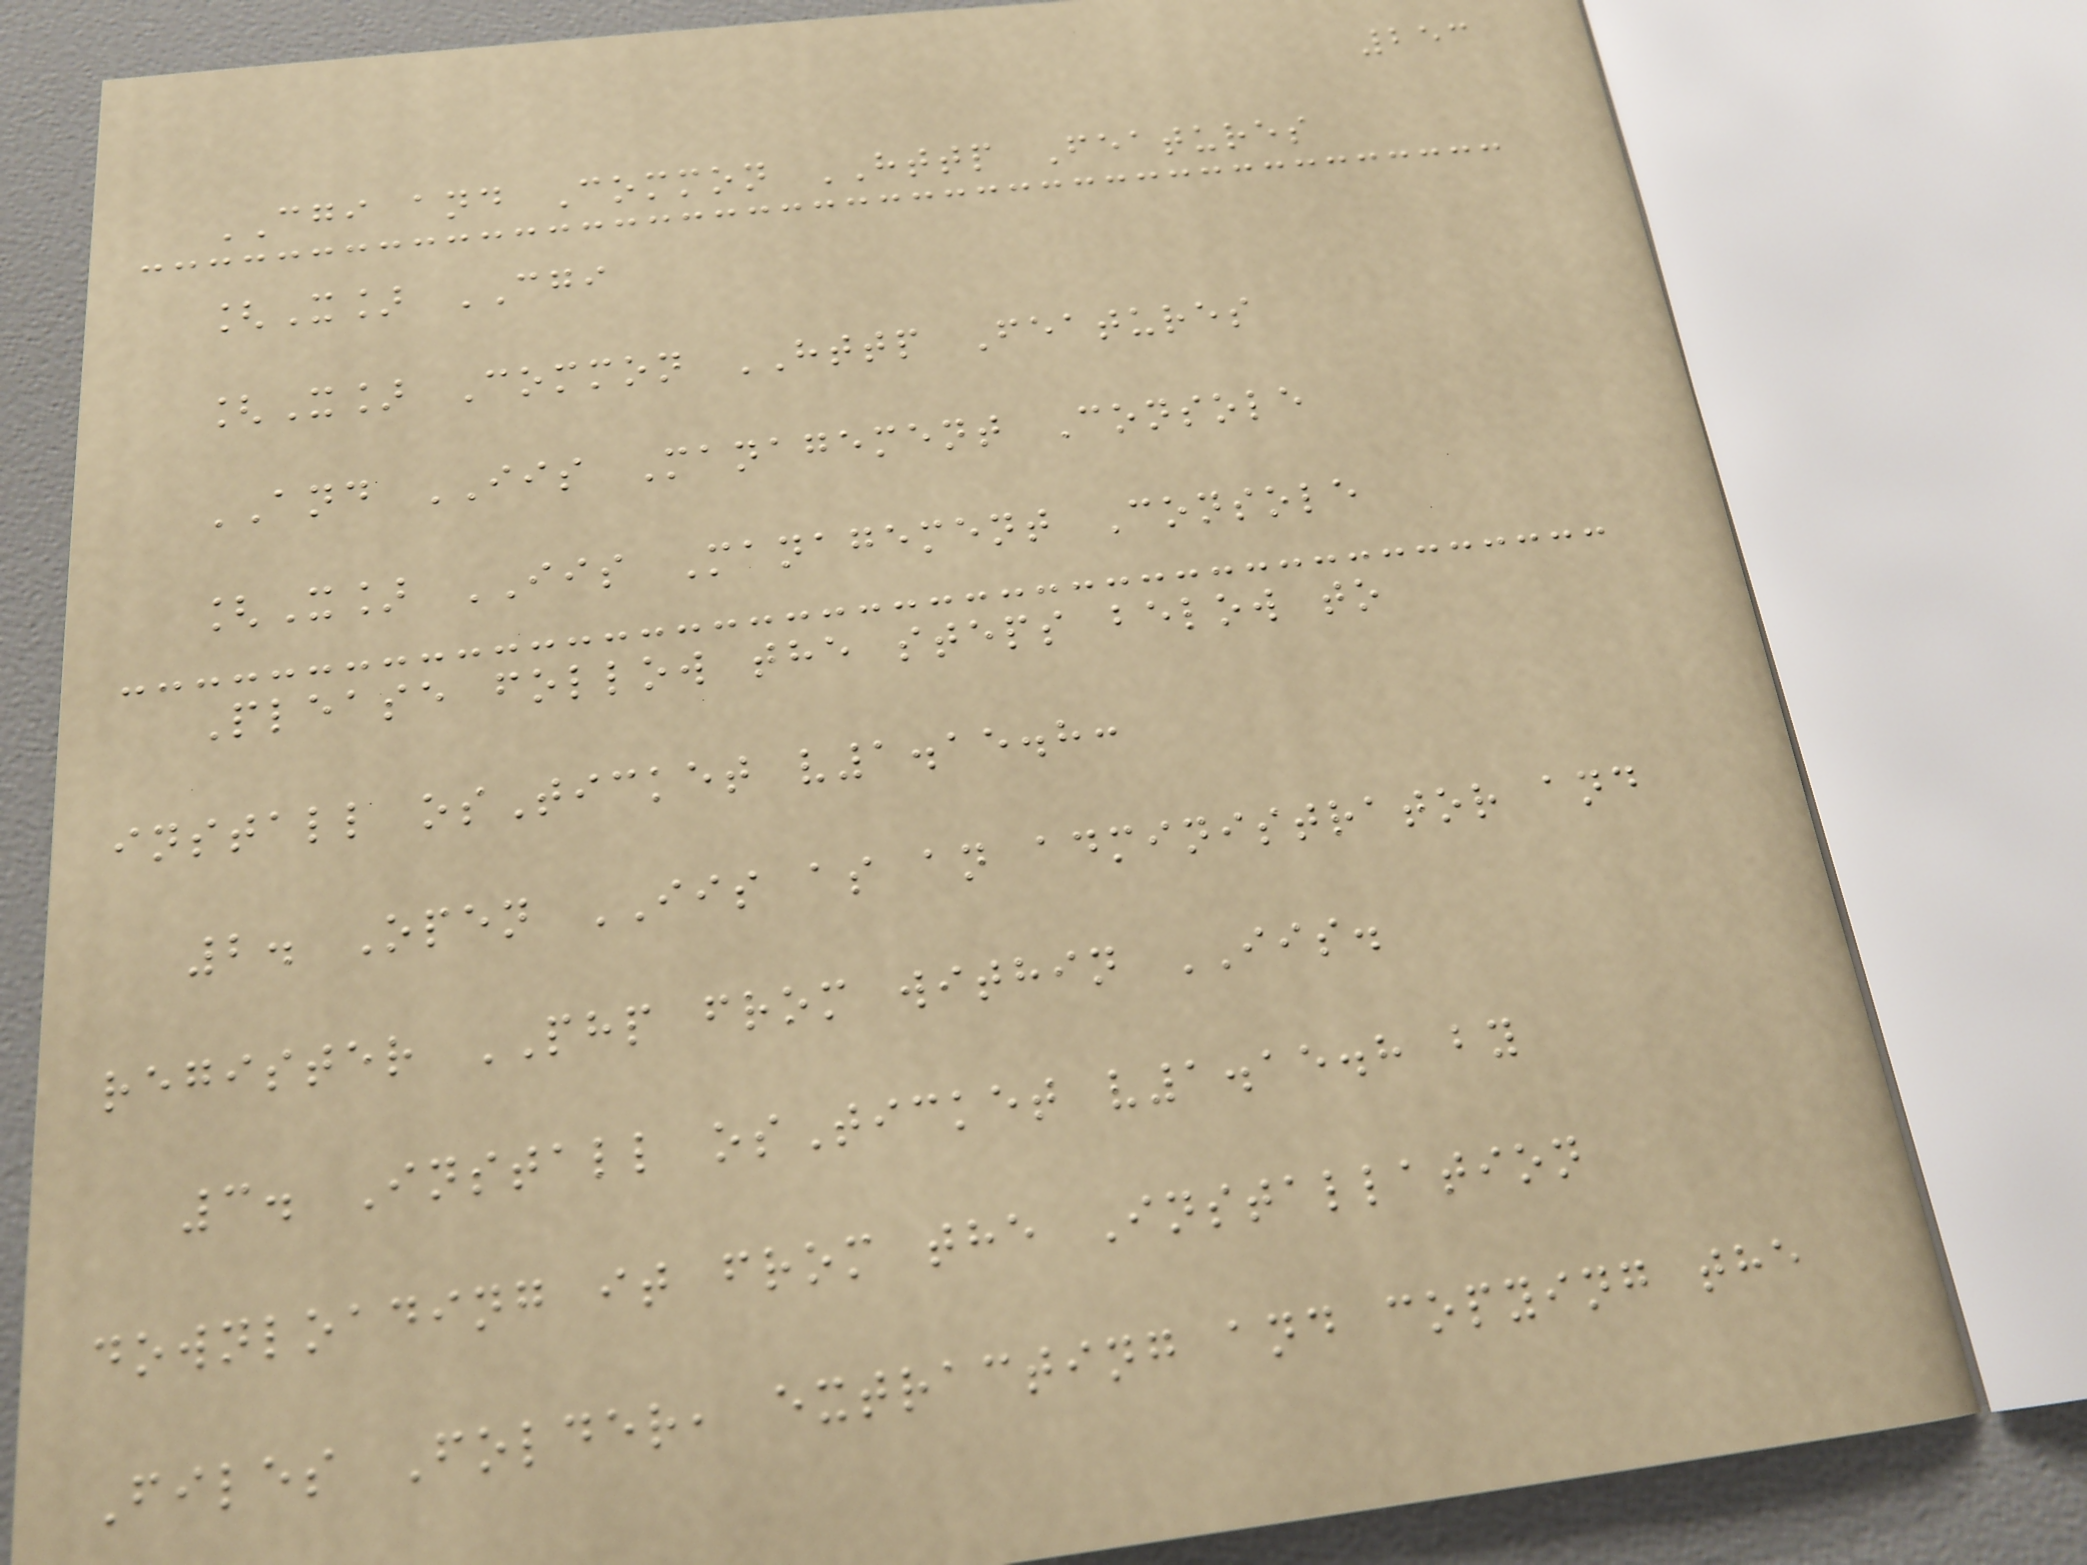253
CGI and Common HTTP Features
[X] CGI
[X] Common HTTP Features
AND IIS Management Console
[X] IIS Management Console
Please follow the steps below to
install osTicket v1.15.8:
2. Open IIS as an administrator and
register PHP from within IIS.
3. Install osTicket v1.15.8 by
downloading it from the Installation
Files Folder, extracting and copying the
